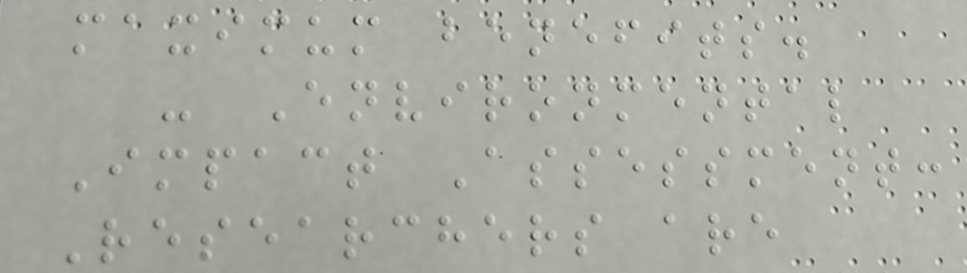maximum benefits.
- Environmental
Impact Assessment:
Researchers are
